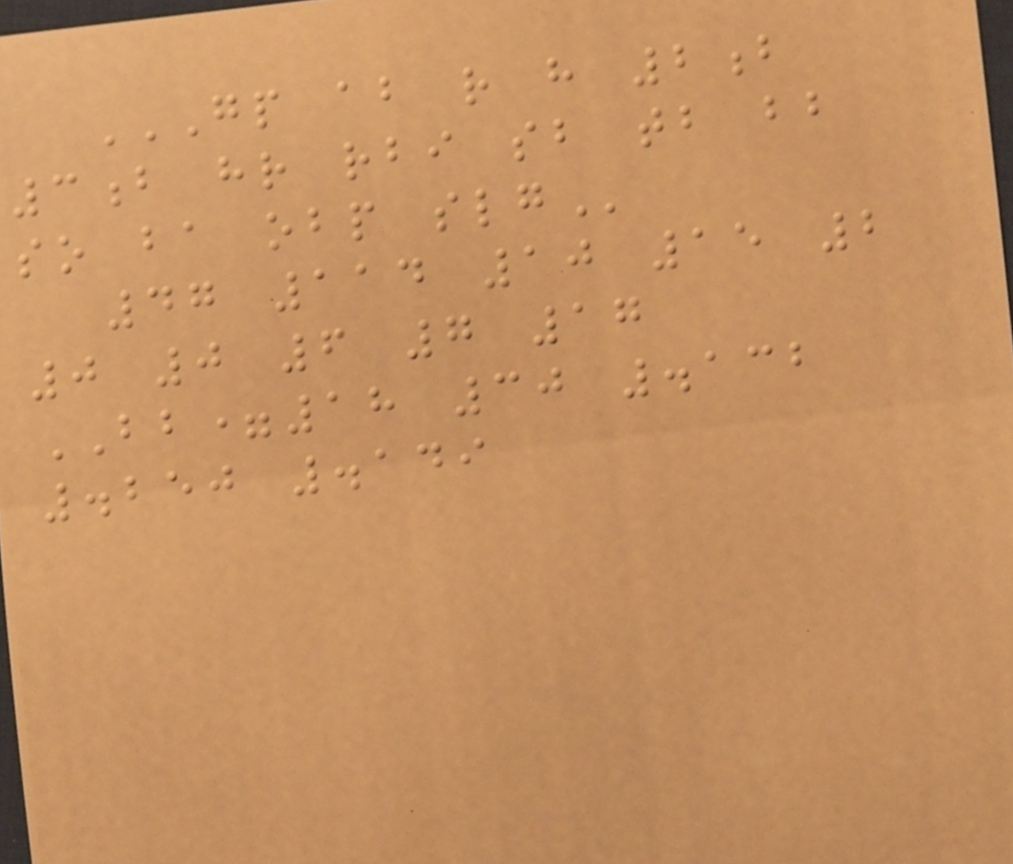GP AB R H 2B
3B HR RBI SB TB BB
SO BA OBP SLG
47 114 10 15 2
0 0 6 7 17
BB=18 30 .132
.250 .149
